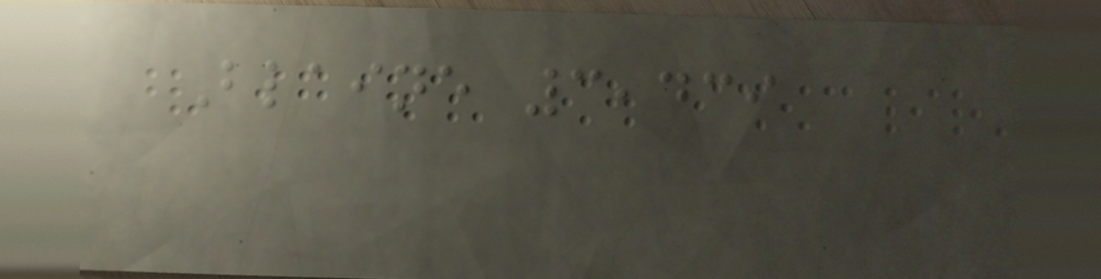Blaine 3,439
